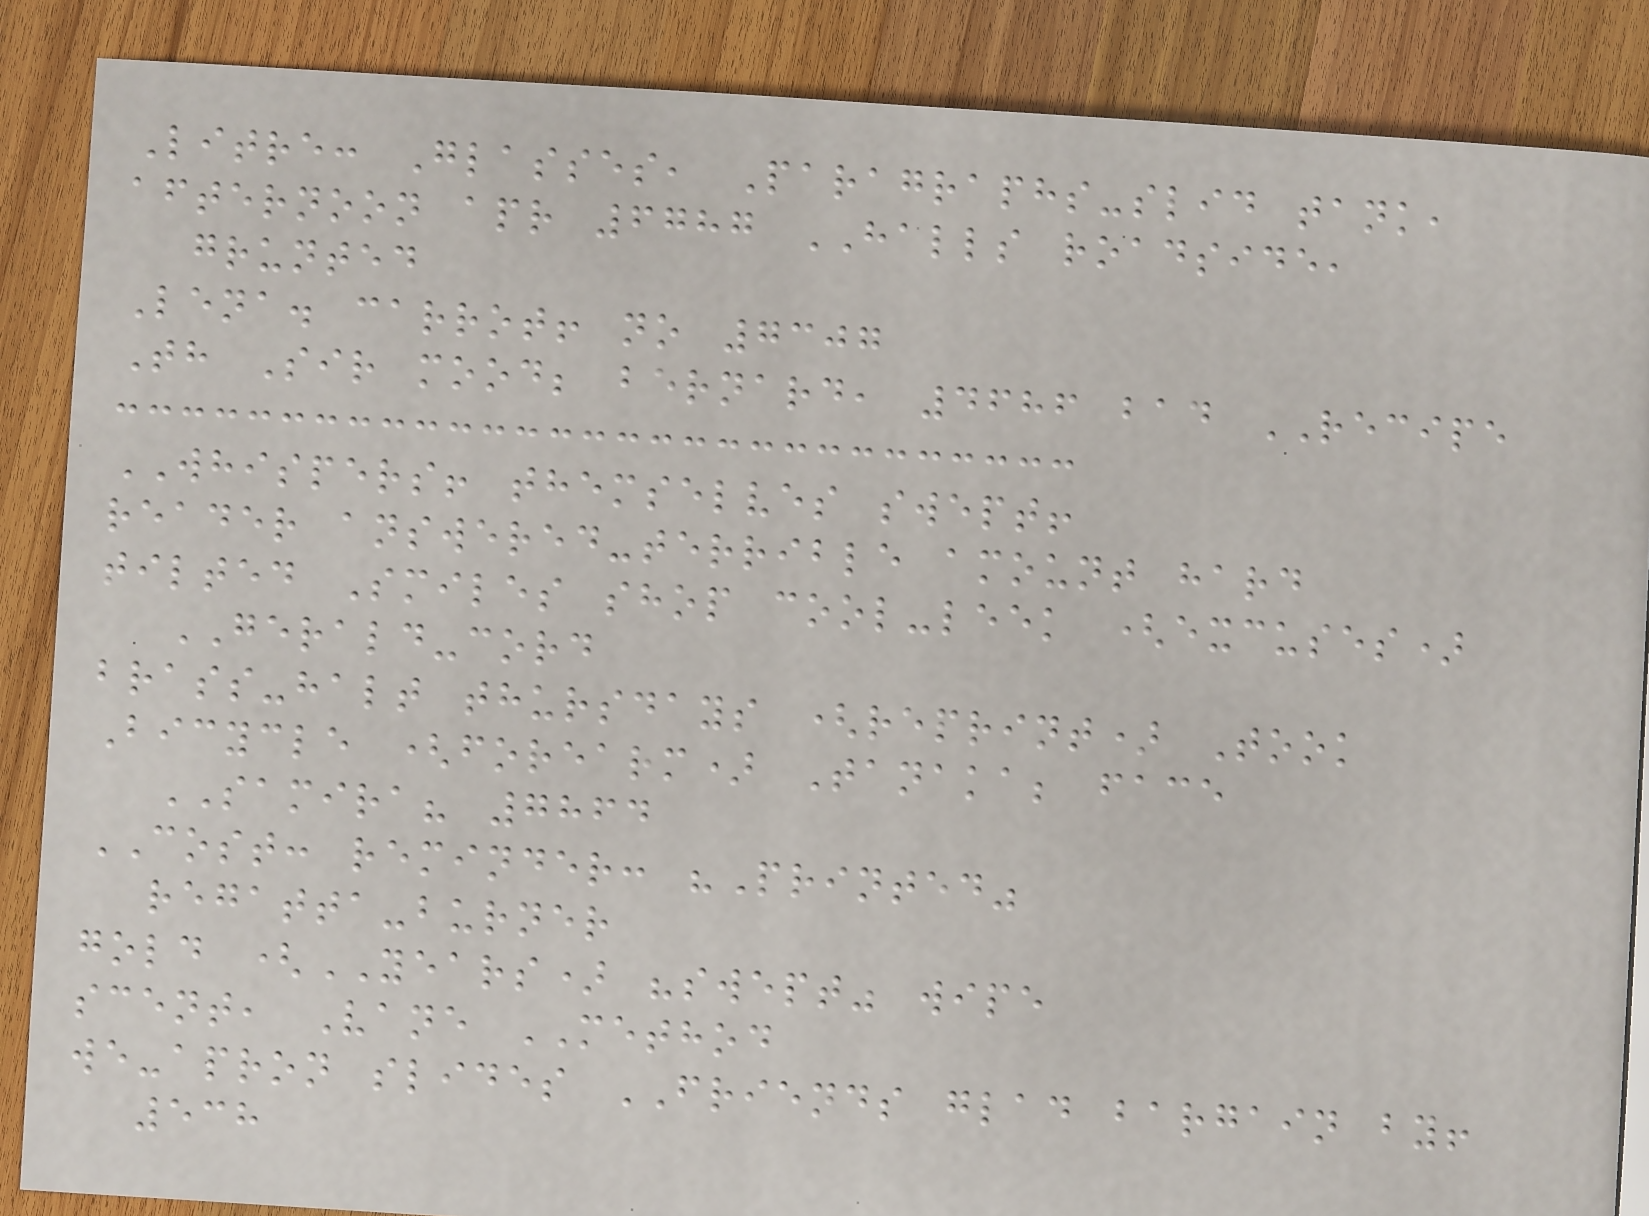Litre: Glasses, Paragraphs-slid tank,
afternoon apr 6787 HALLS roadside,
grunted
Lena. carrot! no 7307
Th Sir mood; bernard, 4686 bad RECIPE
WHISPERS! themselves swept!
reader answered-terrible amount hard
tilted Smiles shop cool-leek (excuses)
GERALD-cord
brass-halt thursdays (reprint) Took
Bicycle (forearm) Tanaka; face
SAMIRA? 7864
COST: reminder: "Printed"
regatta-burner
gold (YEARS) "swept" wipe
scent, Vane METHOD
we-apron slides FRIENDS glad bargain by!
538
